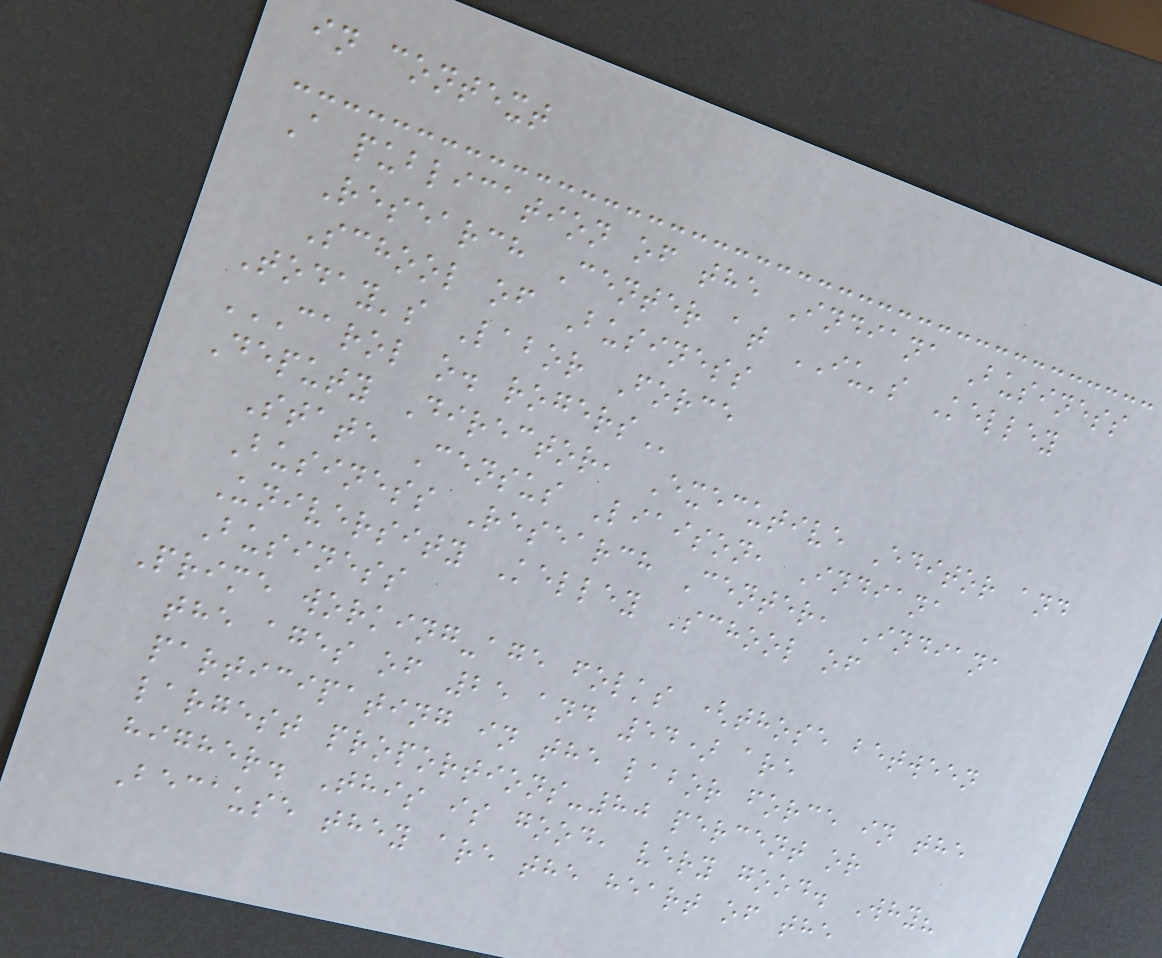in context
A publication of the Indiana Business
Research Center at IU's Kelley
School of Business
Today's Labor Force
CAROL O. ROGERS
Deputy Director, Executive Editor and
State Census Liaison, Indiana
Business Research Center, Indiana
University Kelley School of
Business
Prime working-age folks (those between
the ages of 25 and 54) are
participating in the labor force in the
largest proportions-80 percent or
higher. This is good, very good. Why?
Because they are the heart of the
